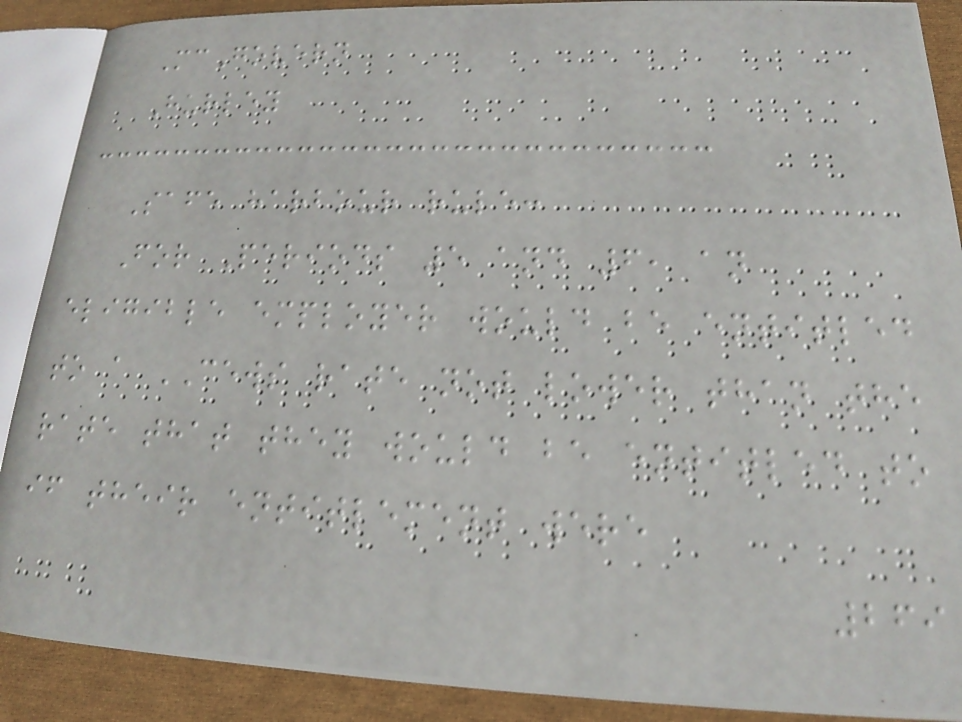McGovern
Hurley
Safe harbour rule:
For Periods 5 and 6, an
eligible employer would be entitled
to a CEWS rate not lower than the
rate that they would be entitled to
if their entitlement were
269
